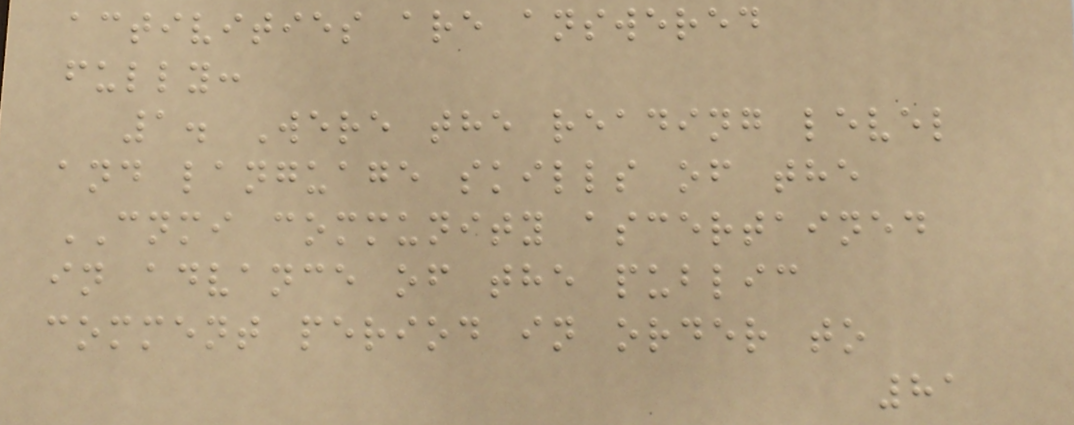activities are answered
fully:
1. Were the reading level
and language skills of the
CNMI community ascertained
in advance of the public
comment period in order to
81
